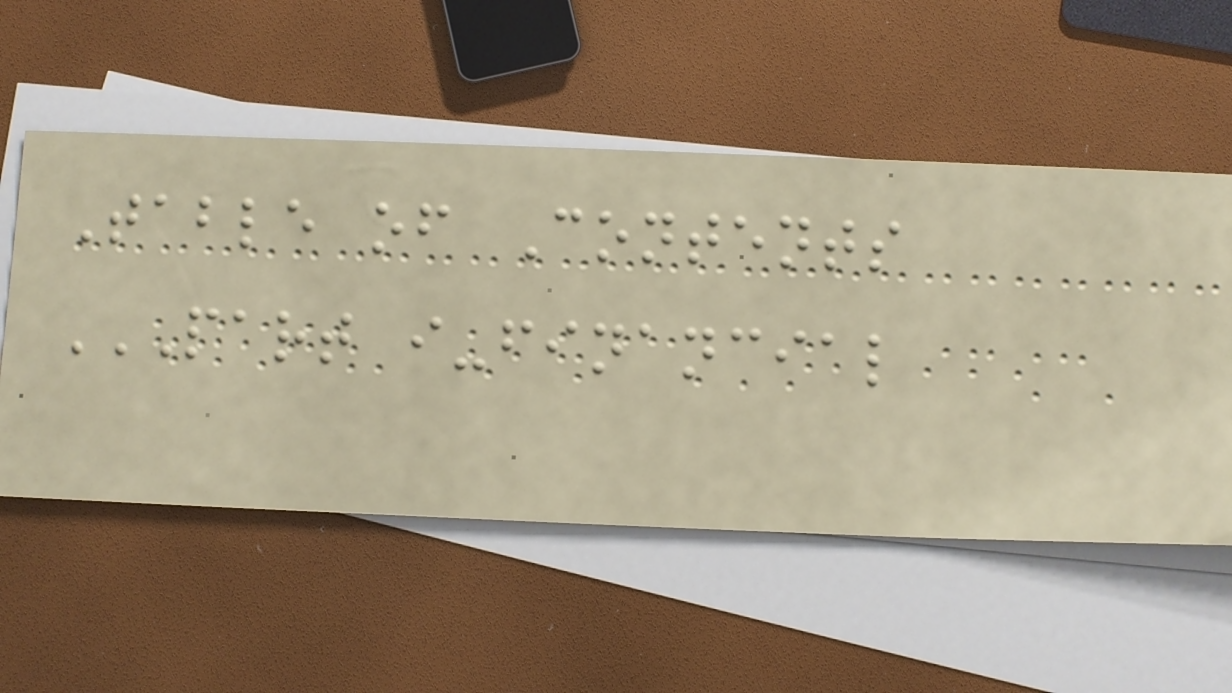Table of Contents
PART I-FINANCIAL
